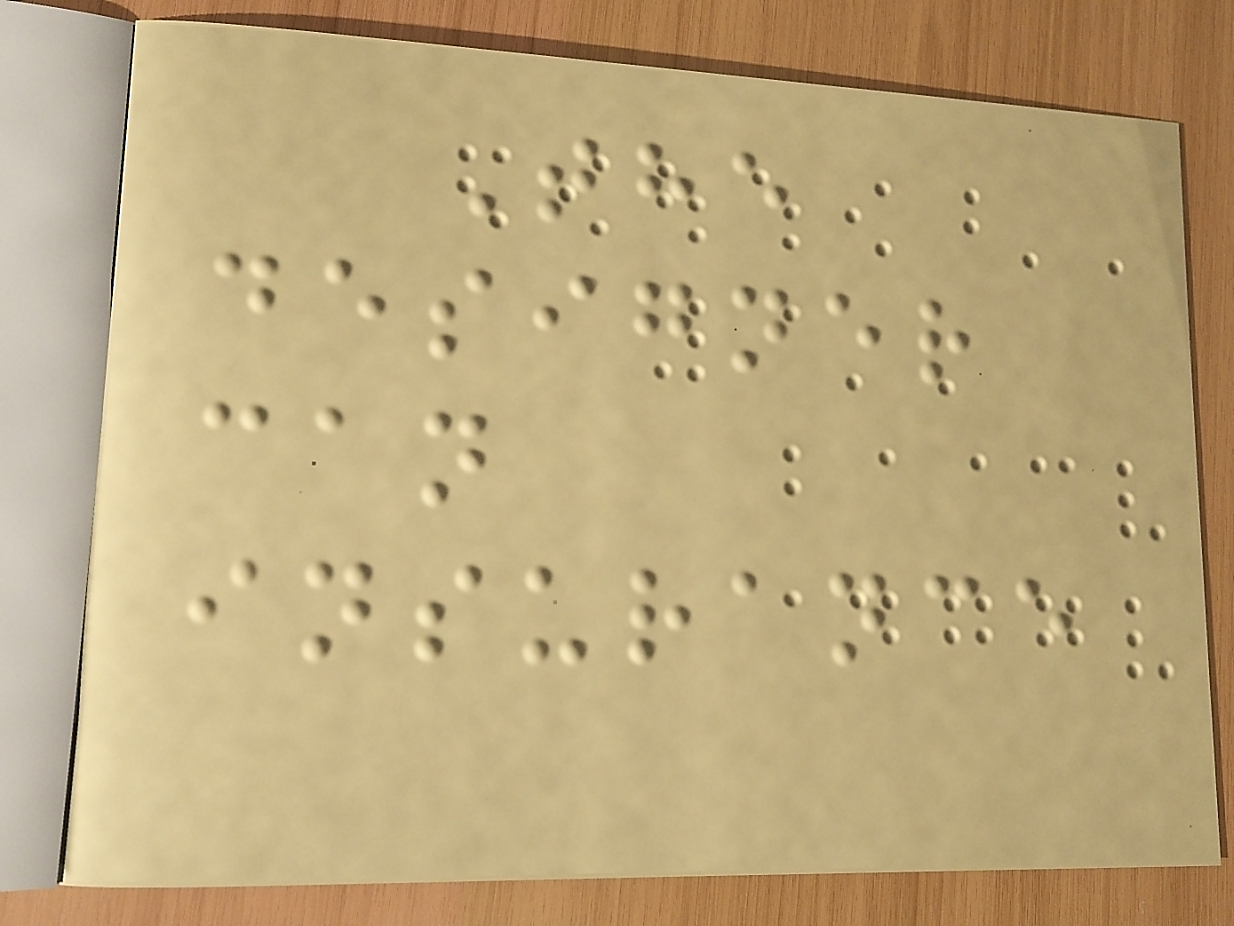The
designer
can
insurance
